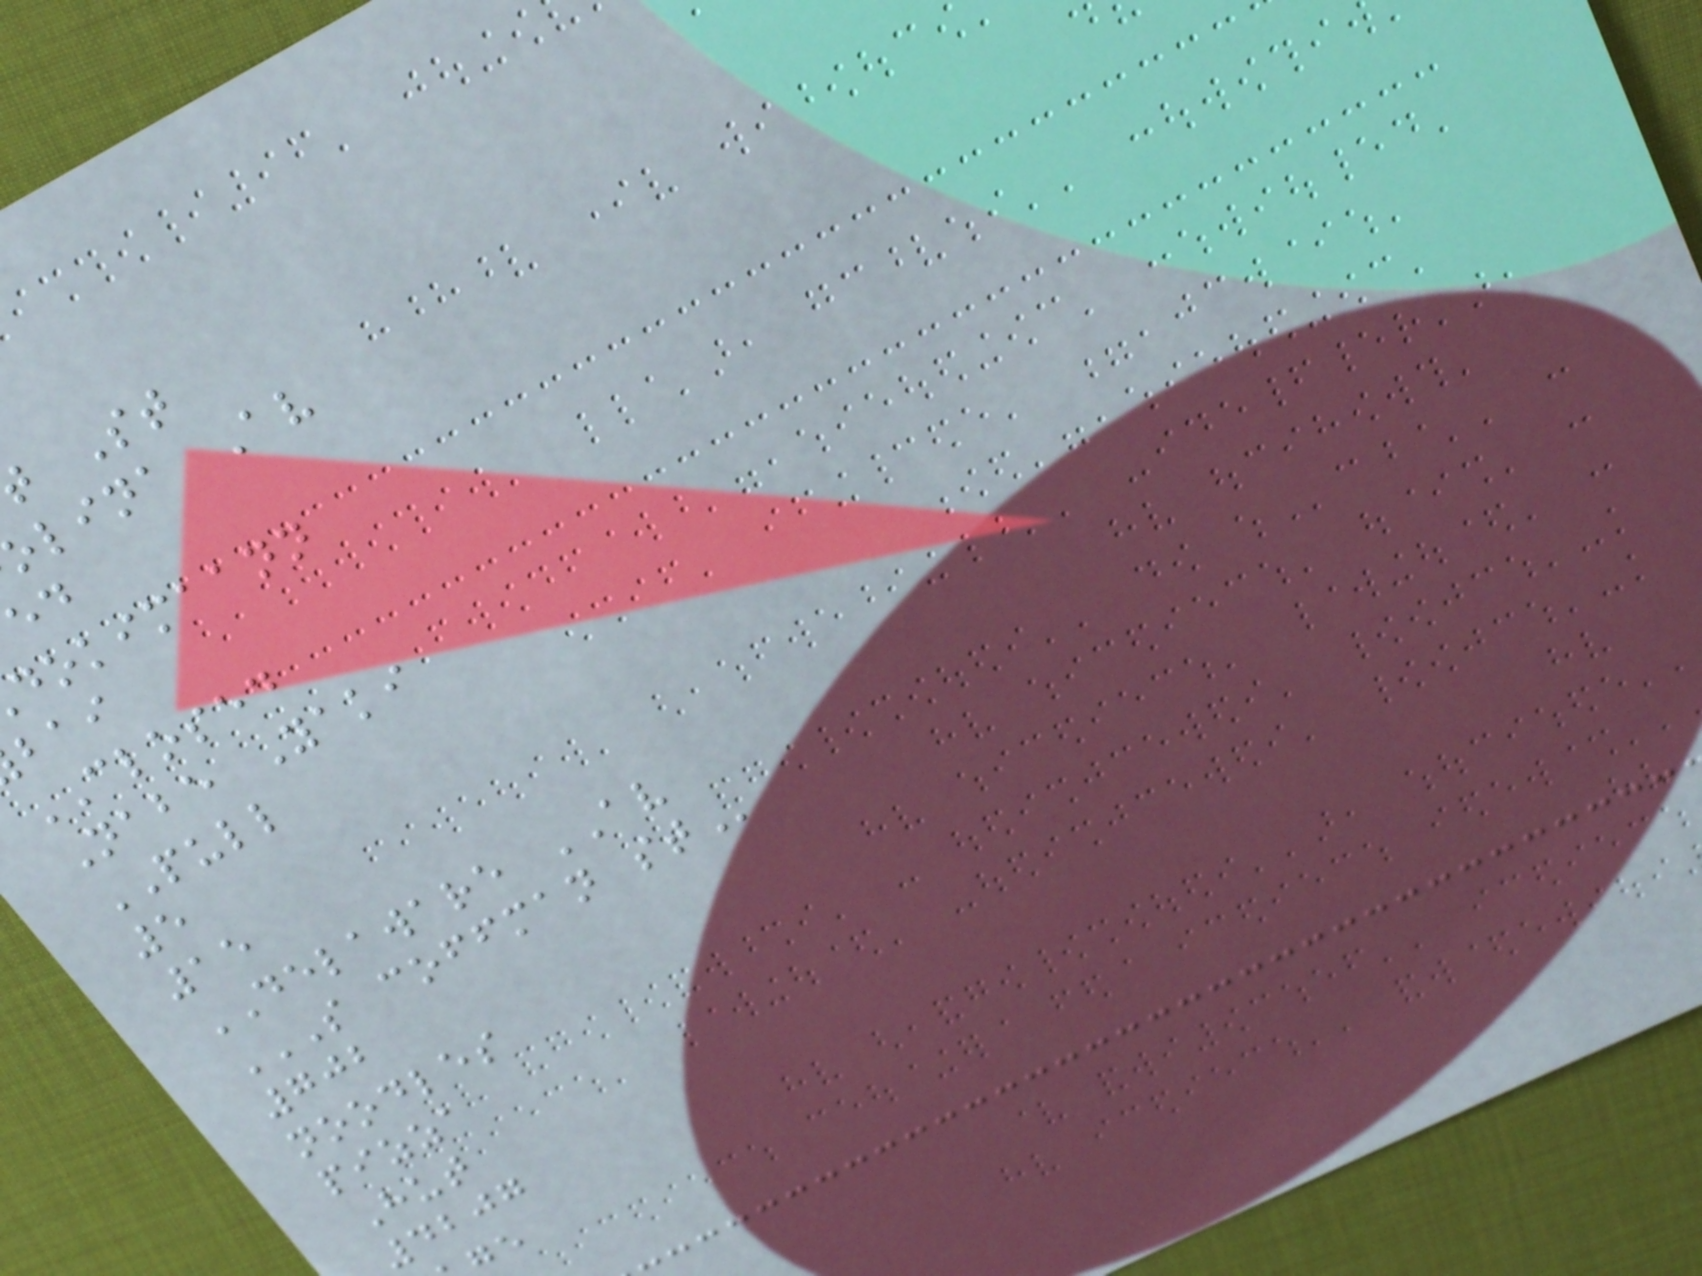olina Av
dokimaann
CLOSED
Nabe Yaki
PULL
5
15
DELAWARE AV
S COFFMAN ST
702
noodles
pizza
Hut
4207
